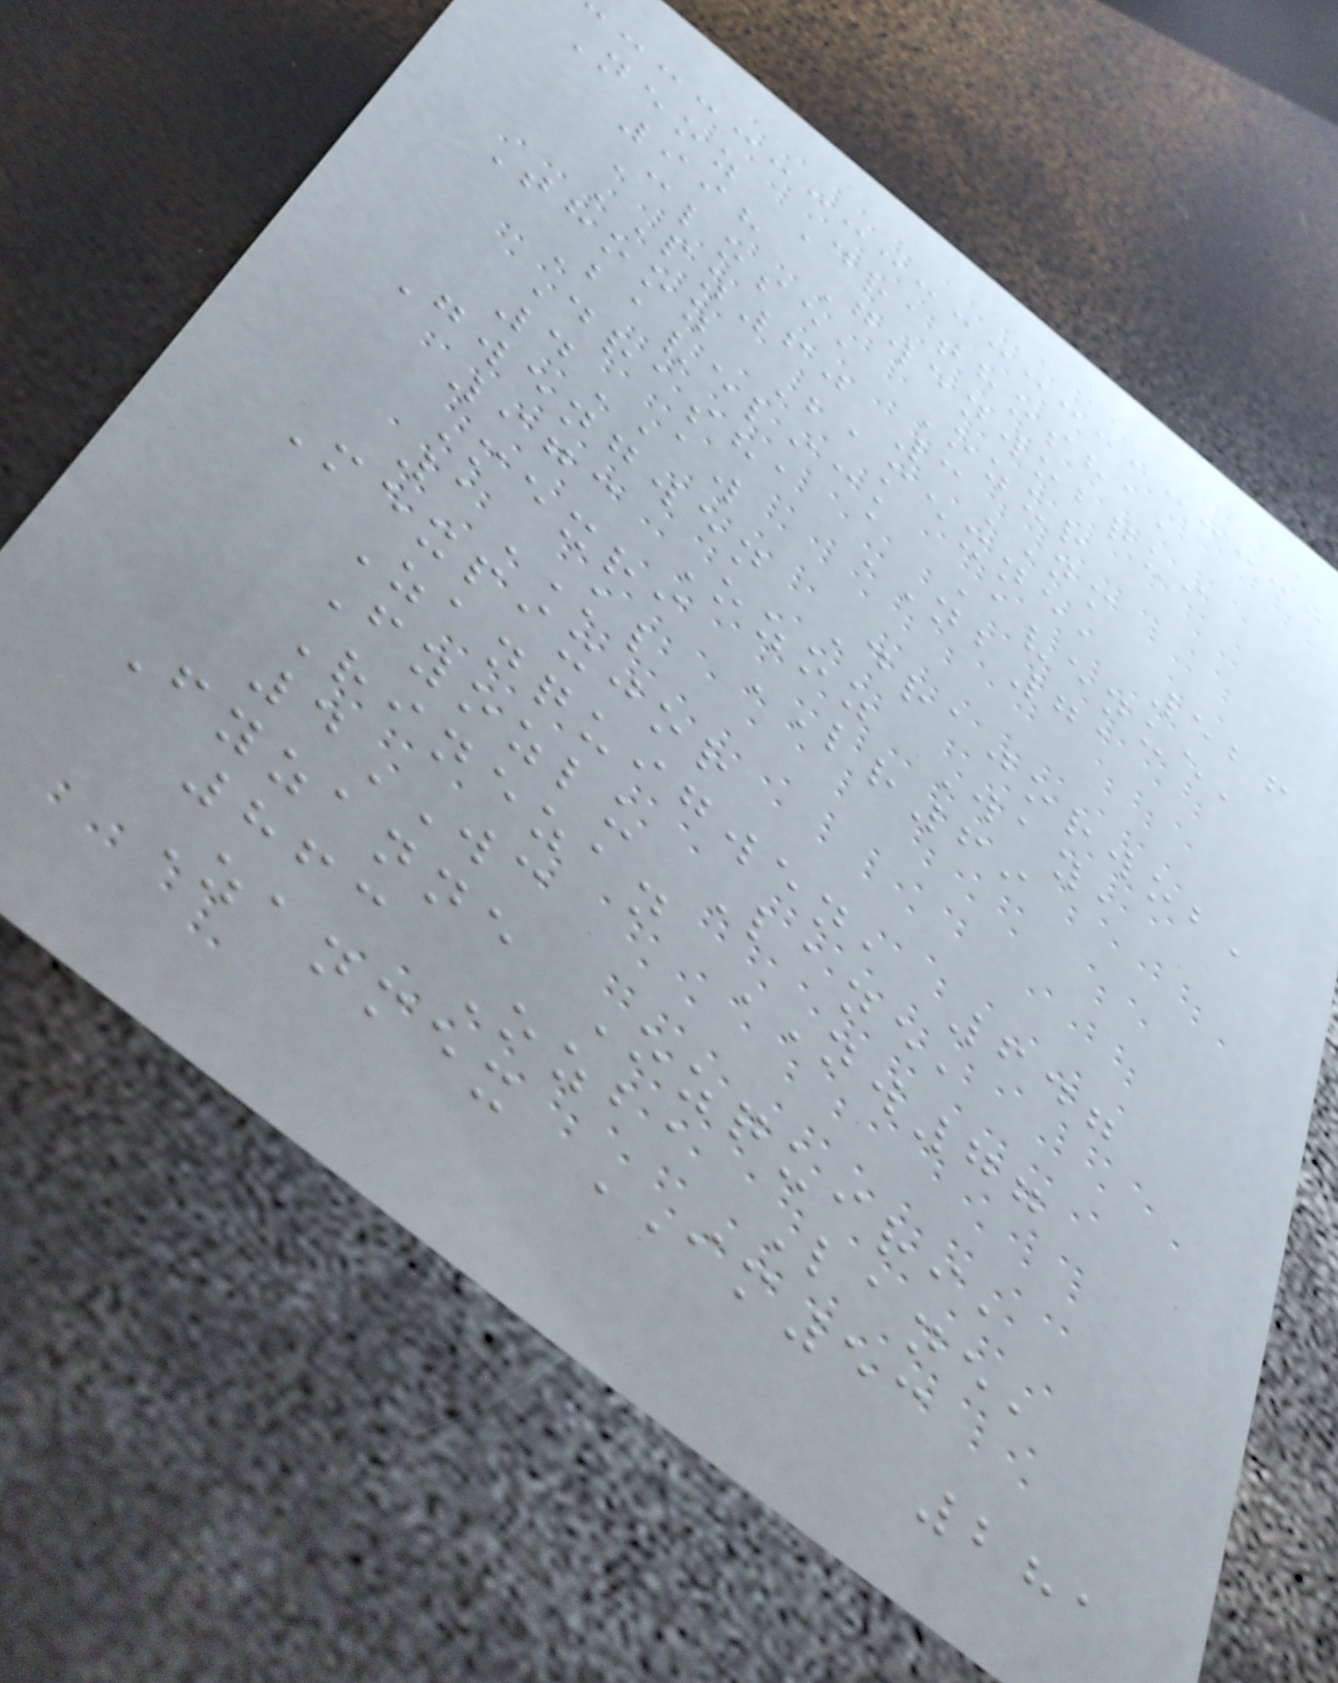Neoz Drathosha,
998 Gwenwobqui
Close, Ozur
PZ60 3NM
Thooz Bamexne, 526
Bavelick Avenue,
Drasha NB71
4AW
Gwengwen Drajorwob,
973 Ozoz Way,
Mexri LR69
1KL
Mexpixjor
Zanquigwen, 647
Fyozlu Lane,
Rinezan NW77
4WC
Fyzanne Ozquiri,
863 Ozba Lane,
Zanmex IM53
281
